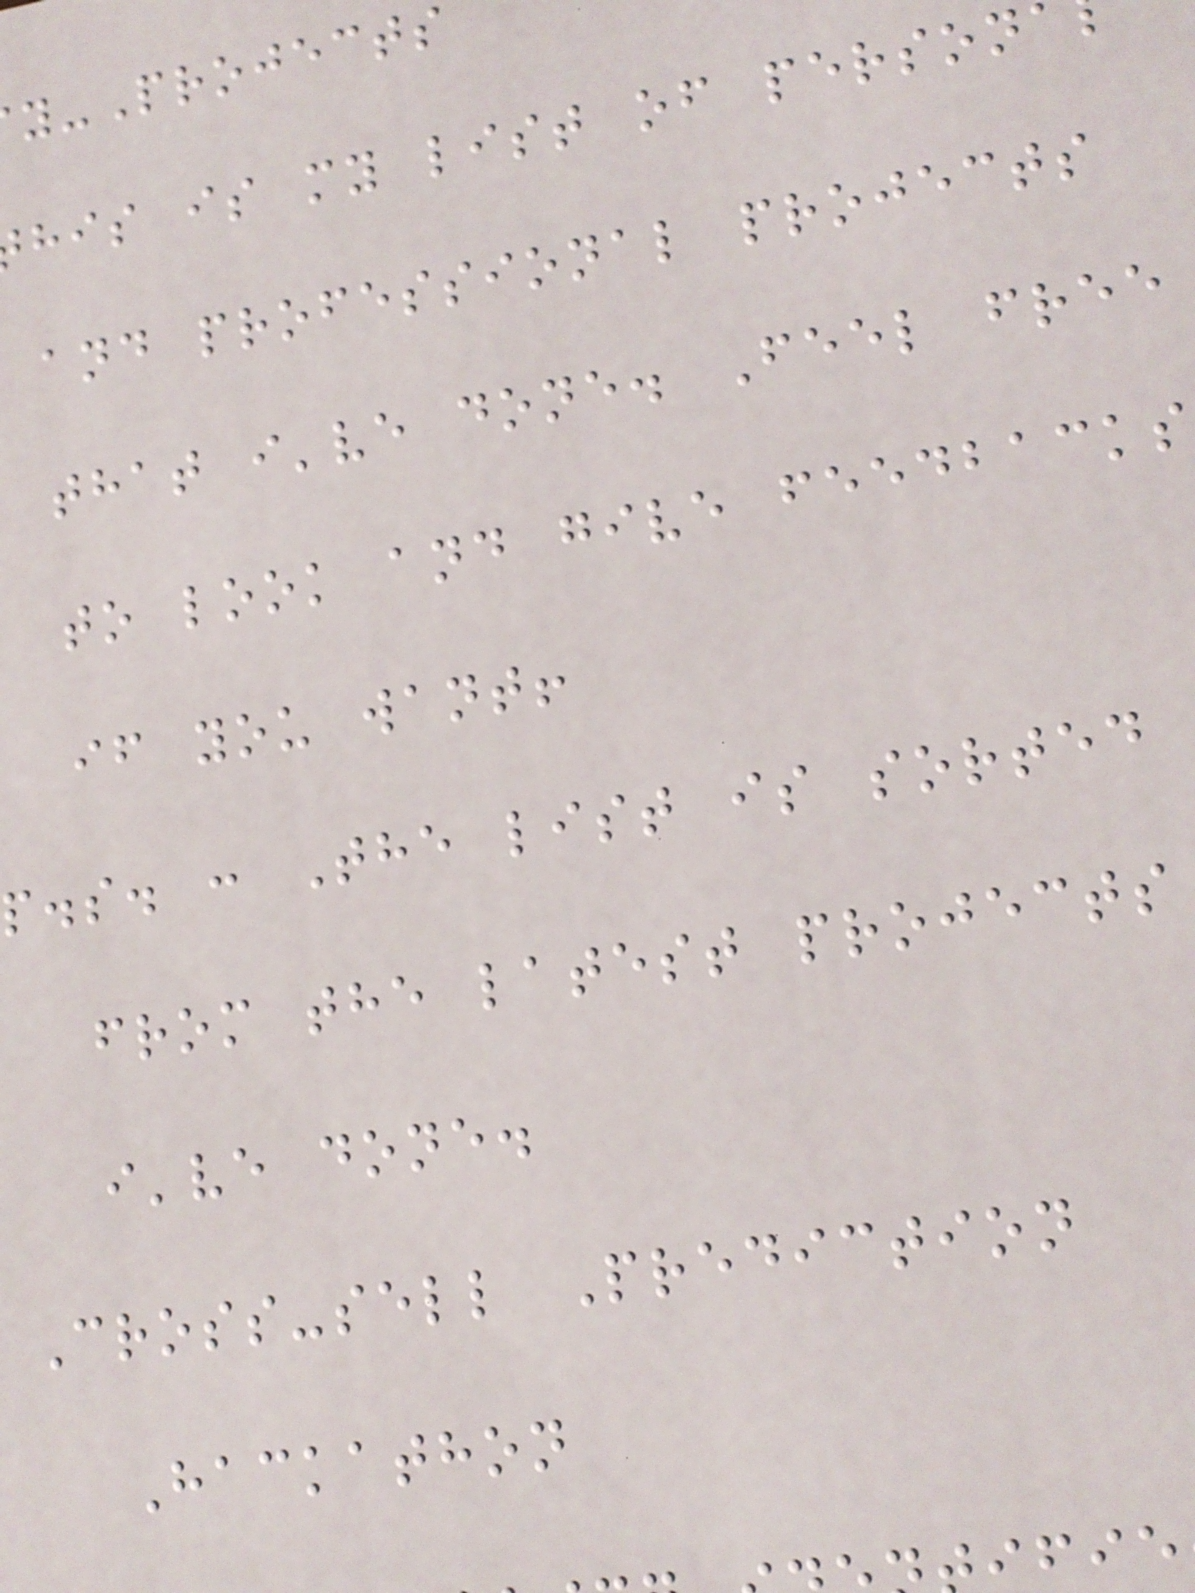y-Projects
his is my list of person
and professional projects
that i've done. Feel free
to look and give feedbacks
if you want!
p.s. : The list is sorted
from the latest projects
i've done.
Cross-sell Prediction
Hackathon
